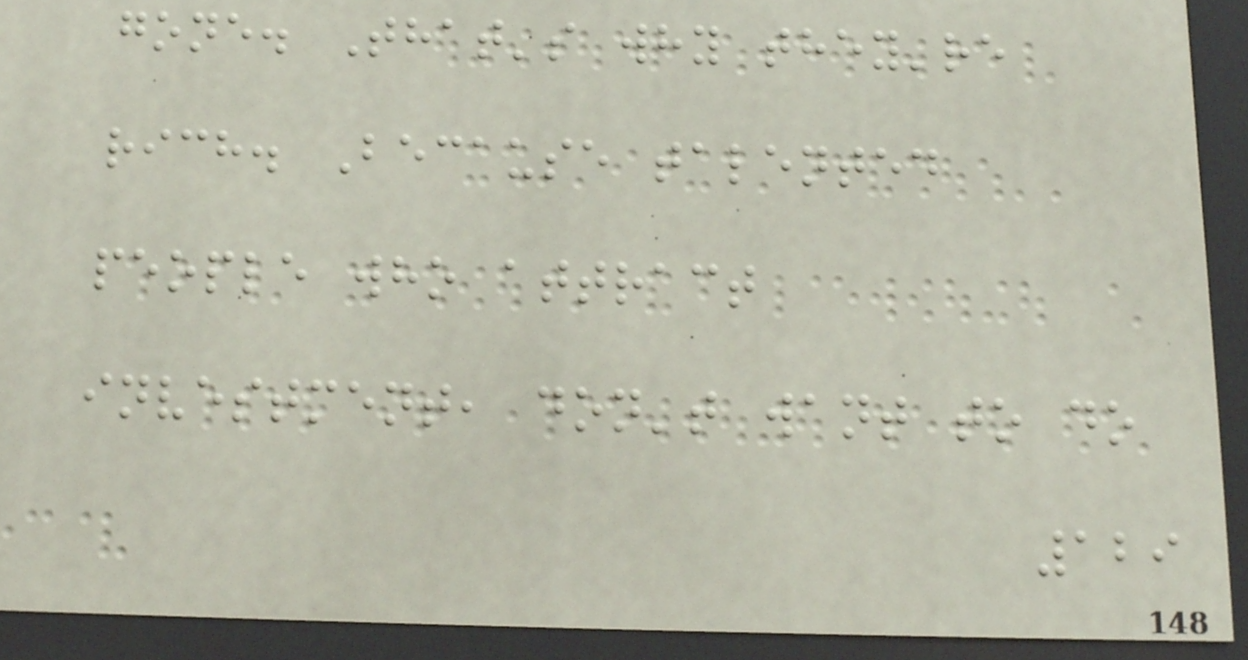gone. That's why they're
rich. Because talented
people who attract
investment, don't want to do
129
